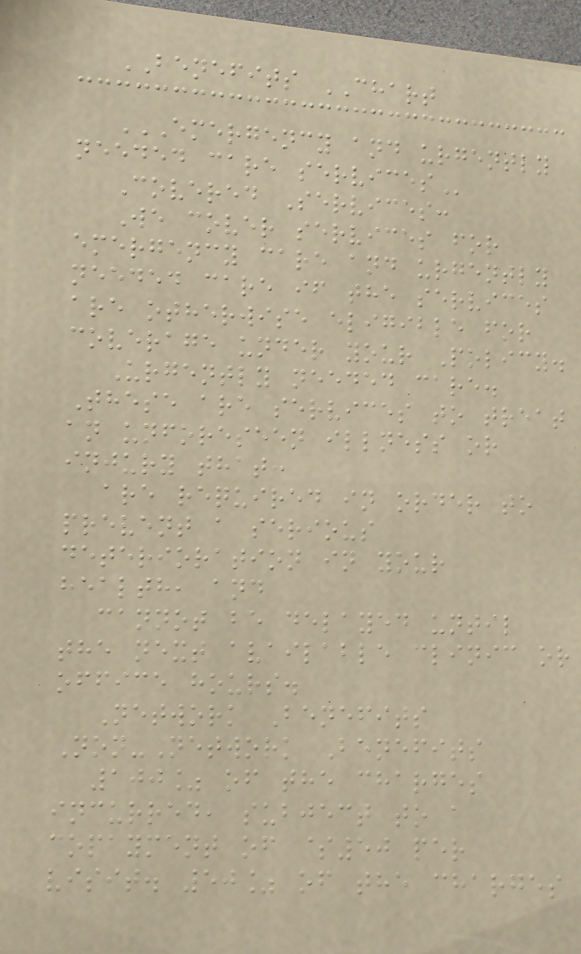BENEFITS CHART
EMERGENCY AND URGENTLY
NEEDED CARE SERVICES
Covered Services:
We cover services for
emergency care and urgently
needed care if the services
are otherwise eligible for
coverage under your Policy.
Urgently needed care.
These are services to treat
an unforeseen illness or
injury that:
are required in order to
prevent a serious
deterioration in your
health, and
cannot be delayed until
the next available clinic or
office hours.
Network Benefits
Non-Network Benefits
100% of the charges
incurred, subject to a
copayment of $50 per
visit. 50% of the charges
